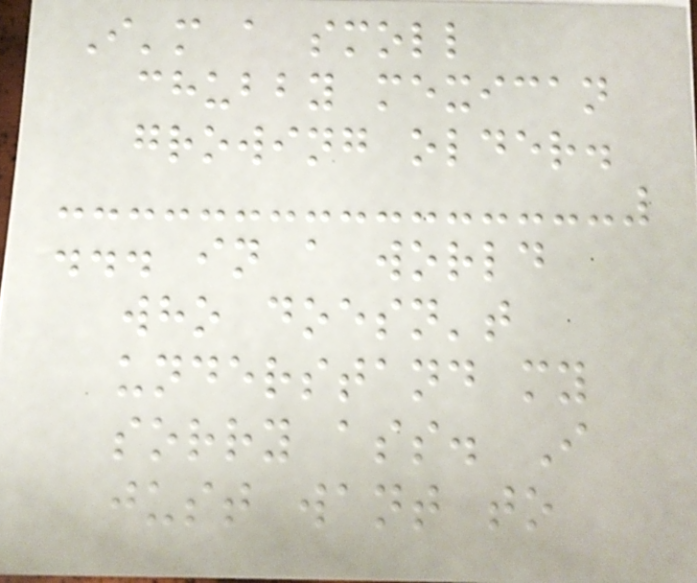I'm a smoll
chubby mexican
growing older.
... in a world
who doesn't
understand my
sorry ass. I
just want to
